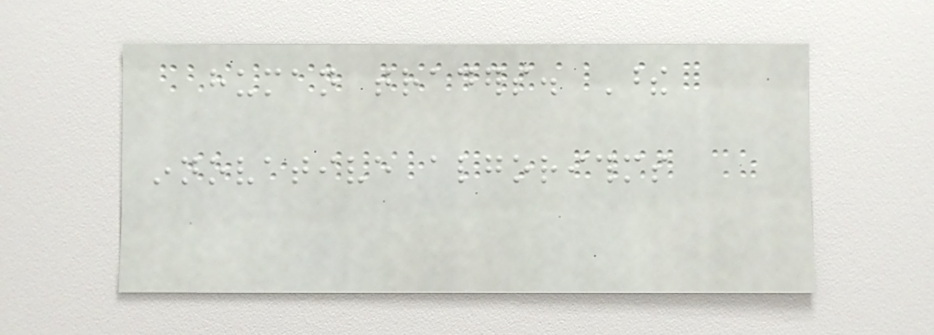human traders. These
innovative algorithms
